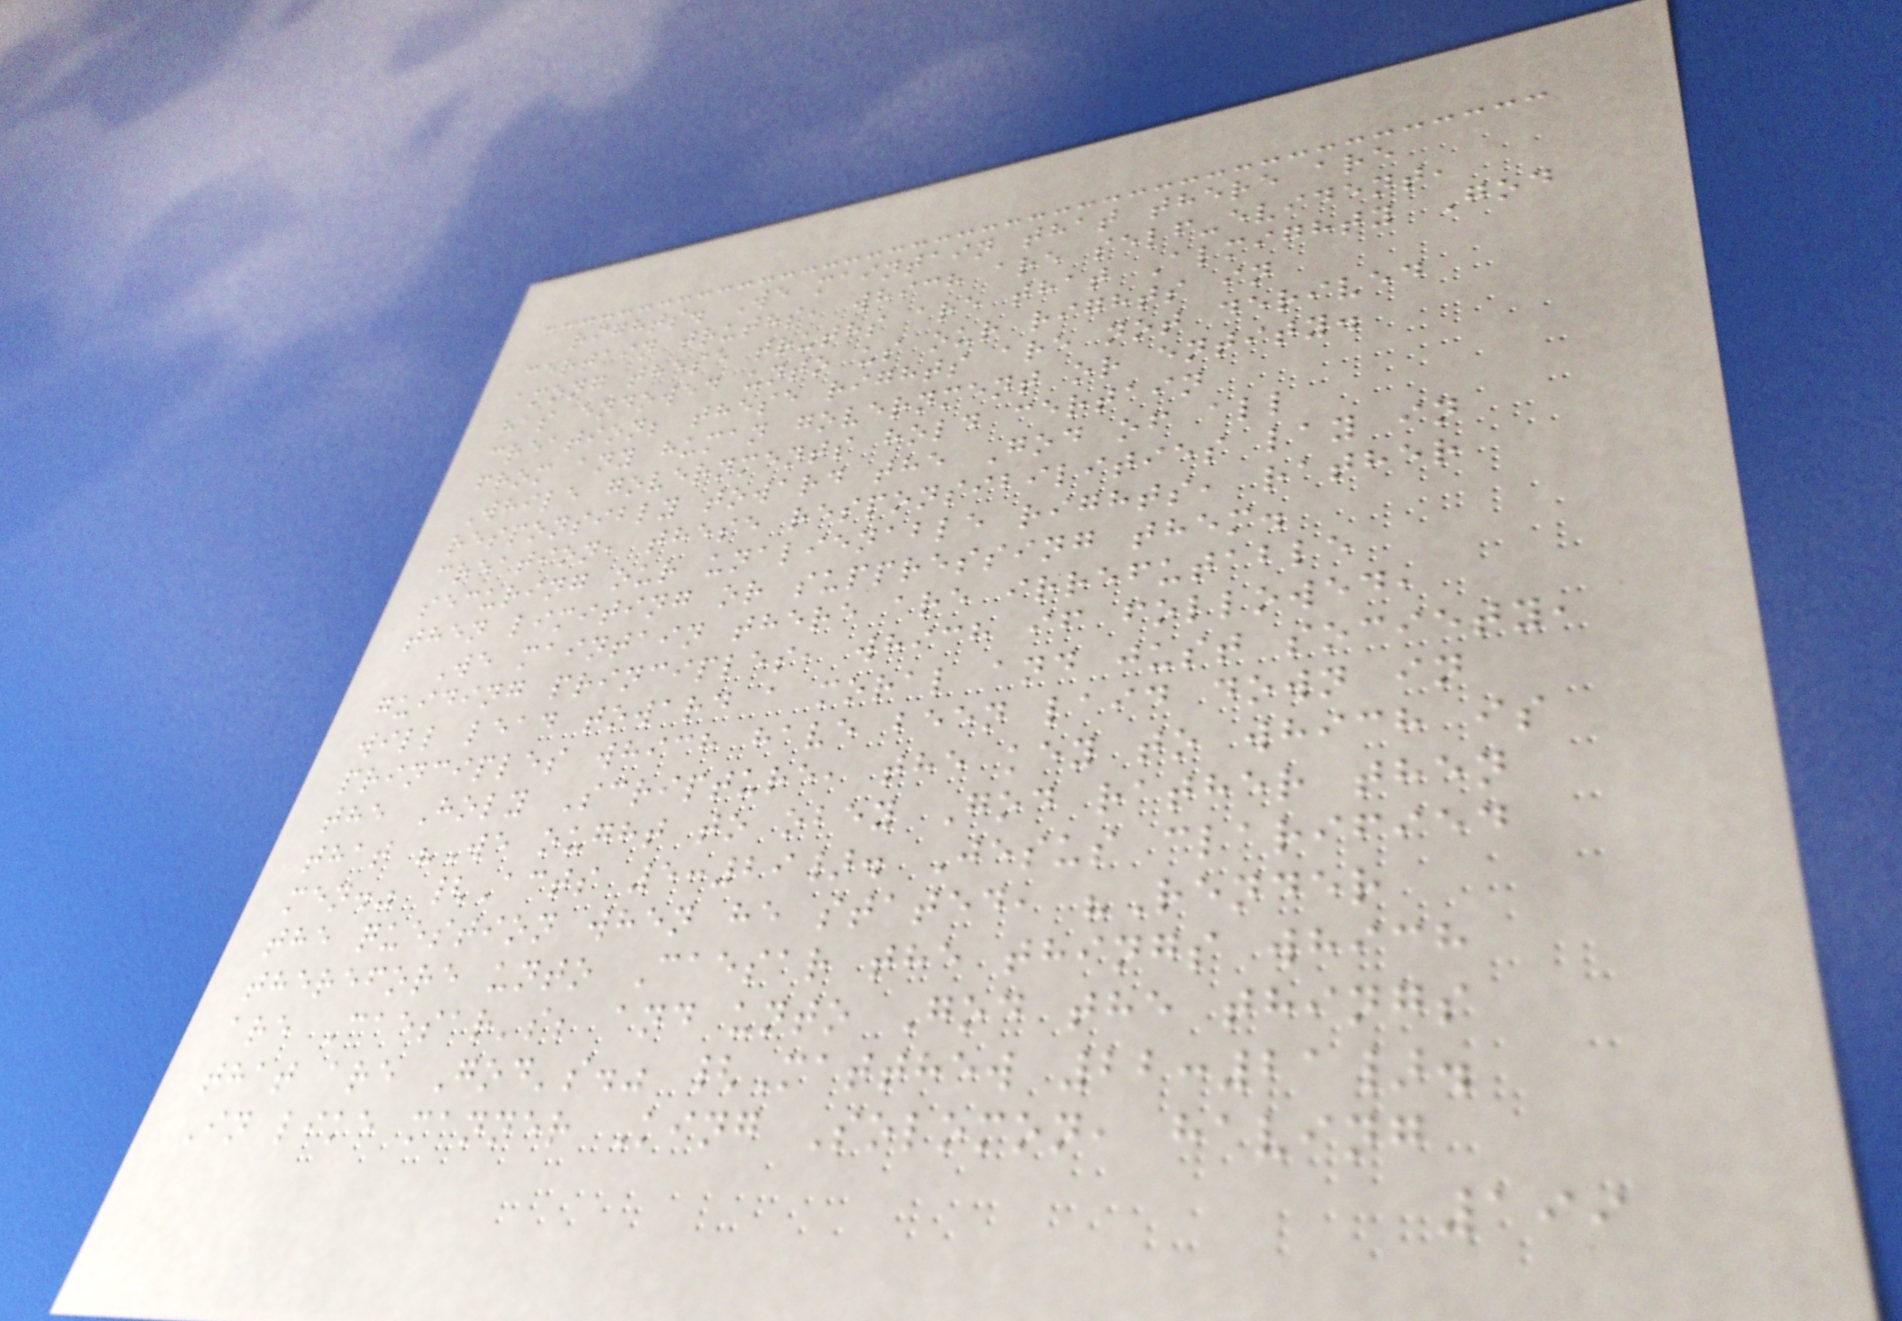rights. We maintain that there are
certain truths, which are self-evident,
among these truths are that Almighty God
has endowed unto us our rights in
creation; these rights are not derived
from any human government or entity.
While governments hold certain
responsibly toward the God of all
creation, these responsibilities lay in
securing our unalienable rights, rather
then limiting or suppressing them.
We maintain there are irrefutable
guiding principles, which if followed,
will lead toward a moral and just society,
principles which have been laid down in
the Holy Scripture, the key to which is
that "We ought to obey God rather then
men." {Acts 5:29}. Jesus clarified
the question when he stated, "Render
therefore unto Caesar the things which
are Caesar's; and unto God the things
that are God's." {Matthew 22:21}.
In like manner King Solomon, having
199
